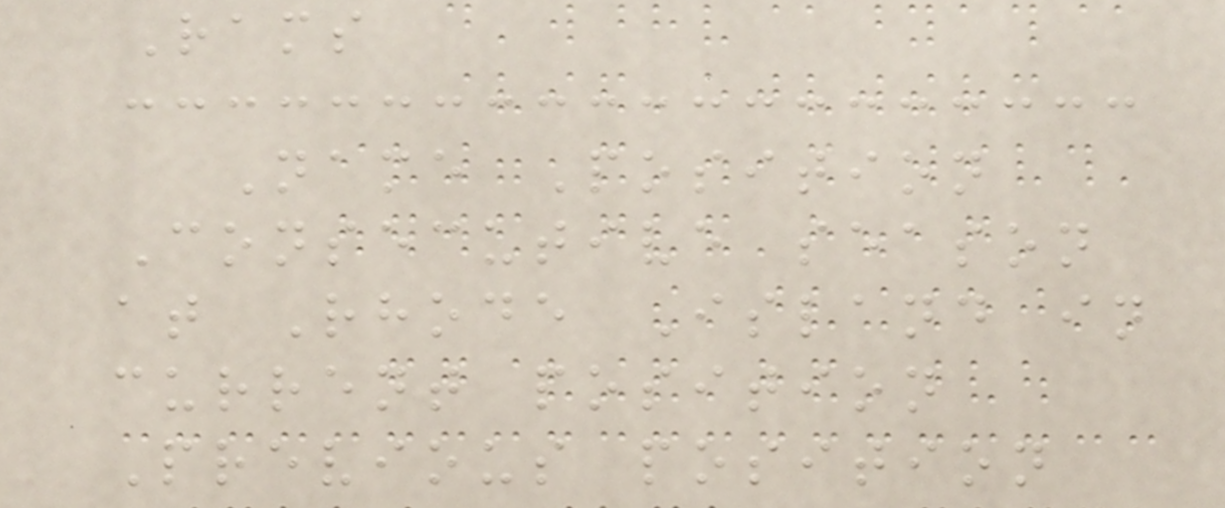Rams
Name Position
Consecutive season
at Rhode Island in
current position
Previous position
